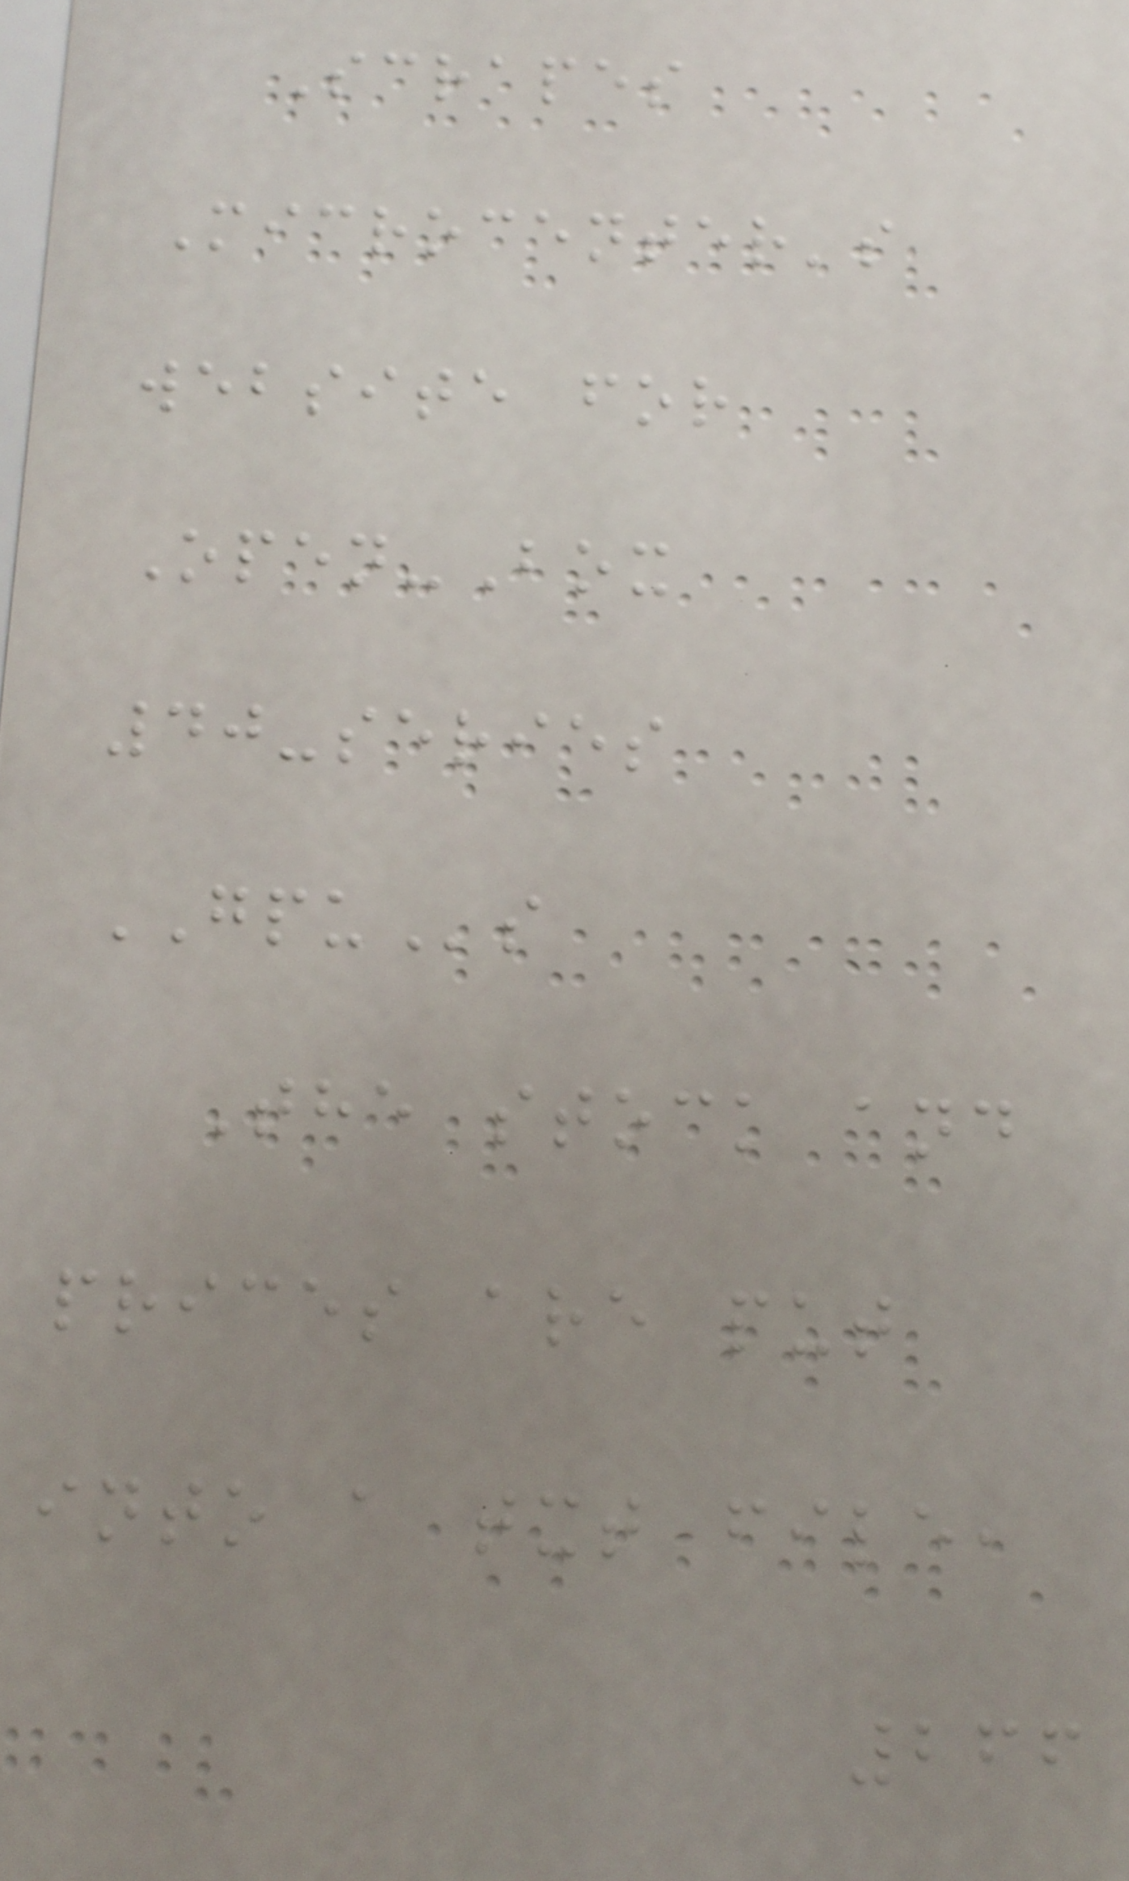Scrapes
Microcenter's
website for
Open-Box
40-series
GPUs
The stock and
prices are put
into a txt file,
266
